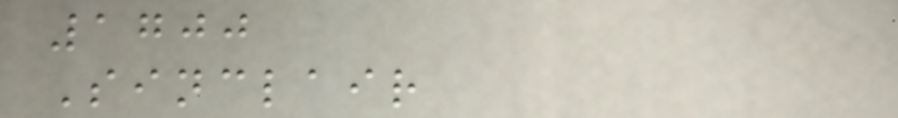1700
Sinclair
